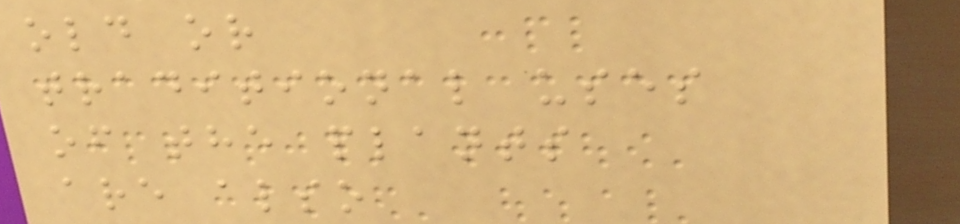old or
traditional uses
of the plants
are also
